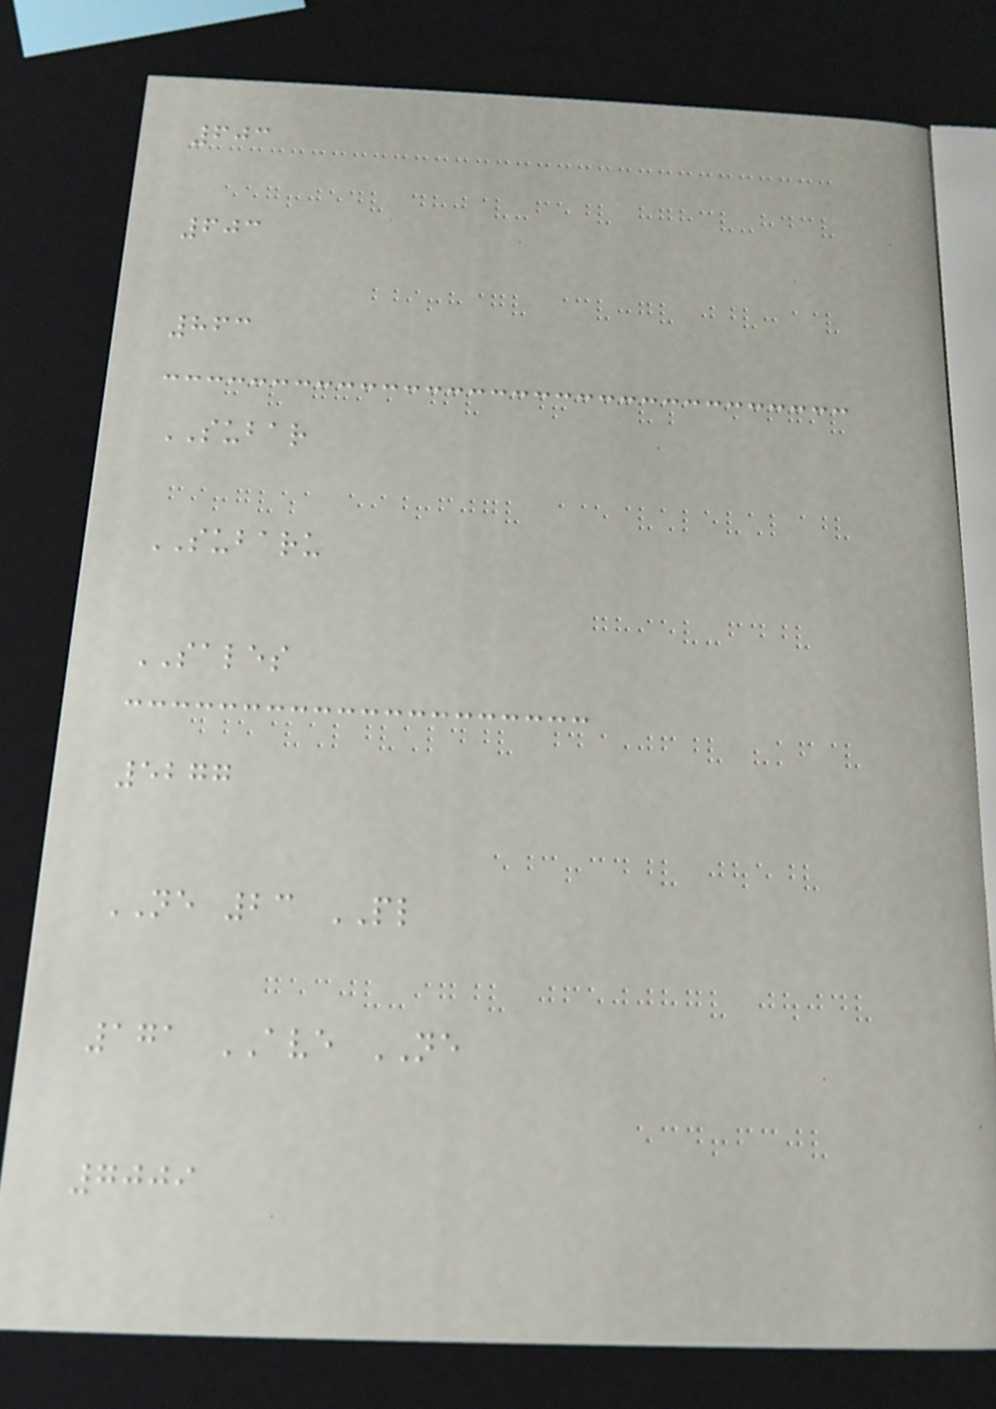603
603
863
SUBAR
SUBARU
SALES
5277
NE 23 PL
171 AVE NE
7009
